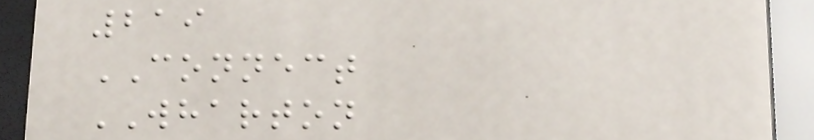219
CONNECT
WHARTON
